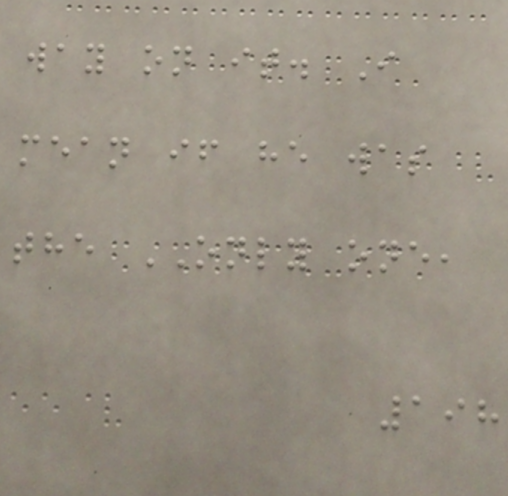way on it. I
mean if he was
the ONLY one,
198
